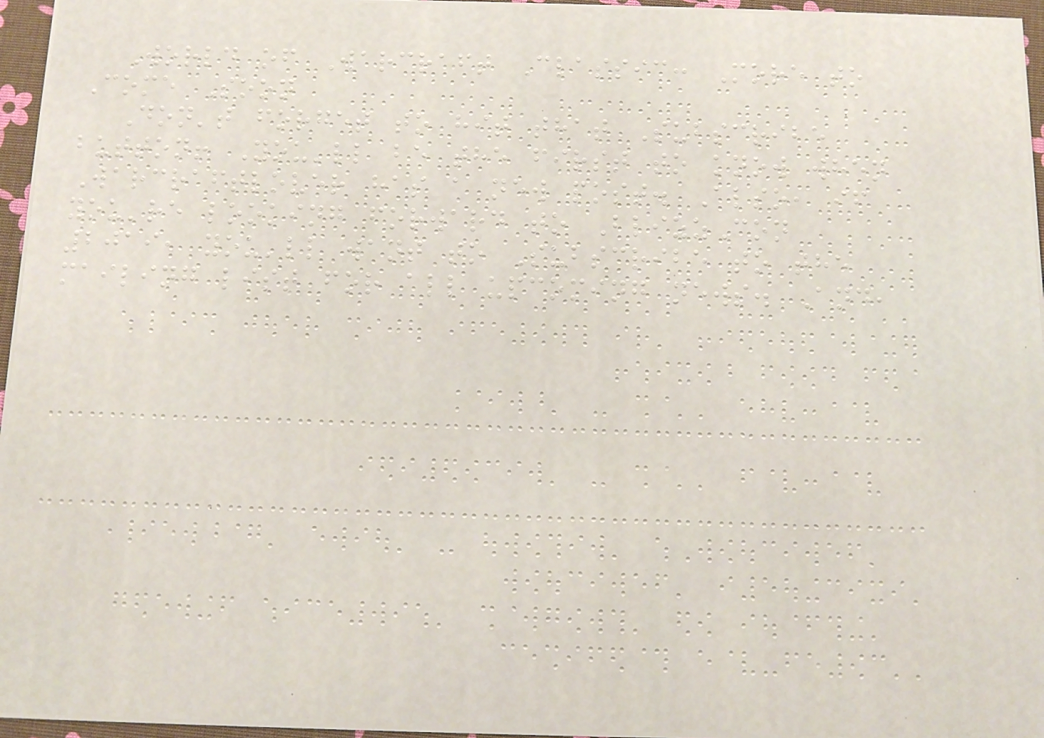World of Warcraft Classic: More to
Come Soon
Don't forget to hit that Subscribe
button! You'll be the first to know when
Warcraftlover has a new post. Also, if
you're looking forward to BlizzCon
2019, you'll want to Subscribe to the
mailing list for all upcoming news. And,
